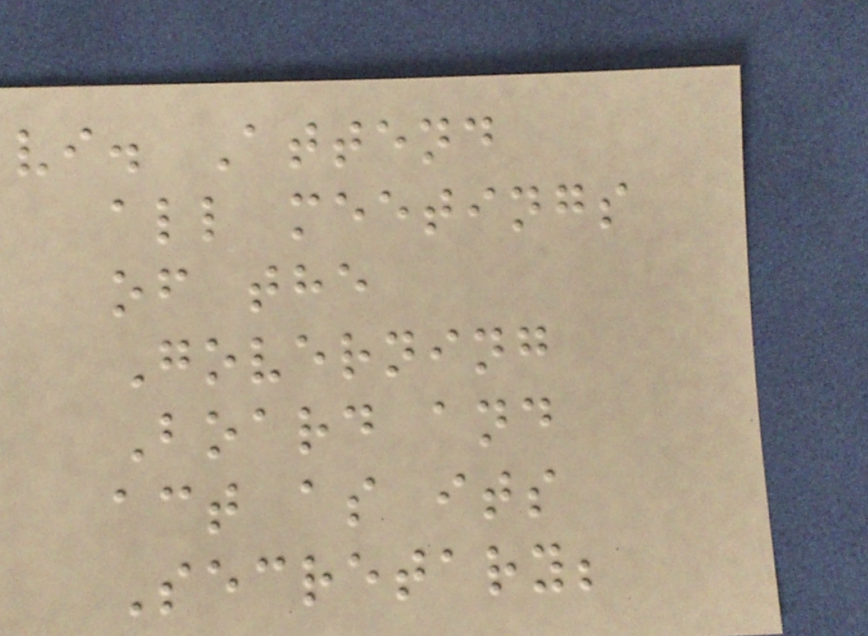vi. Attend
all meetings
of the
Governing
Board and
act as its
Secretary;
